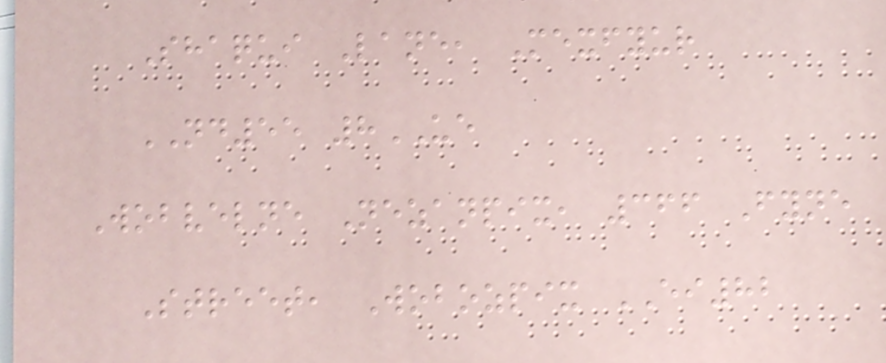Shaqui Lane, Mexfyur
ND55 8UE
Wobvelne Nezanpix, 366 Fyne
Street, Wobozpix EI82
